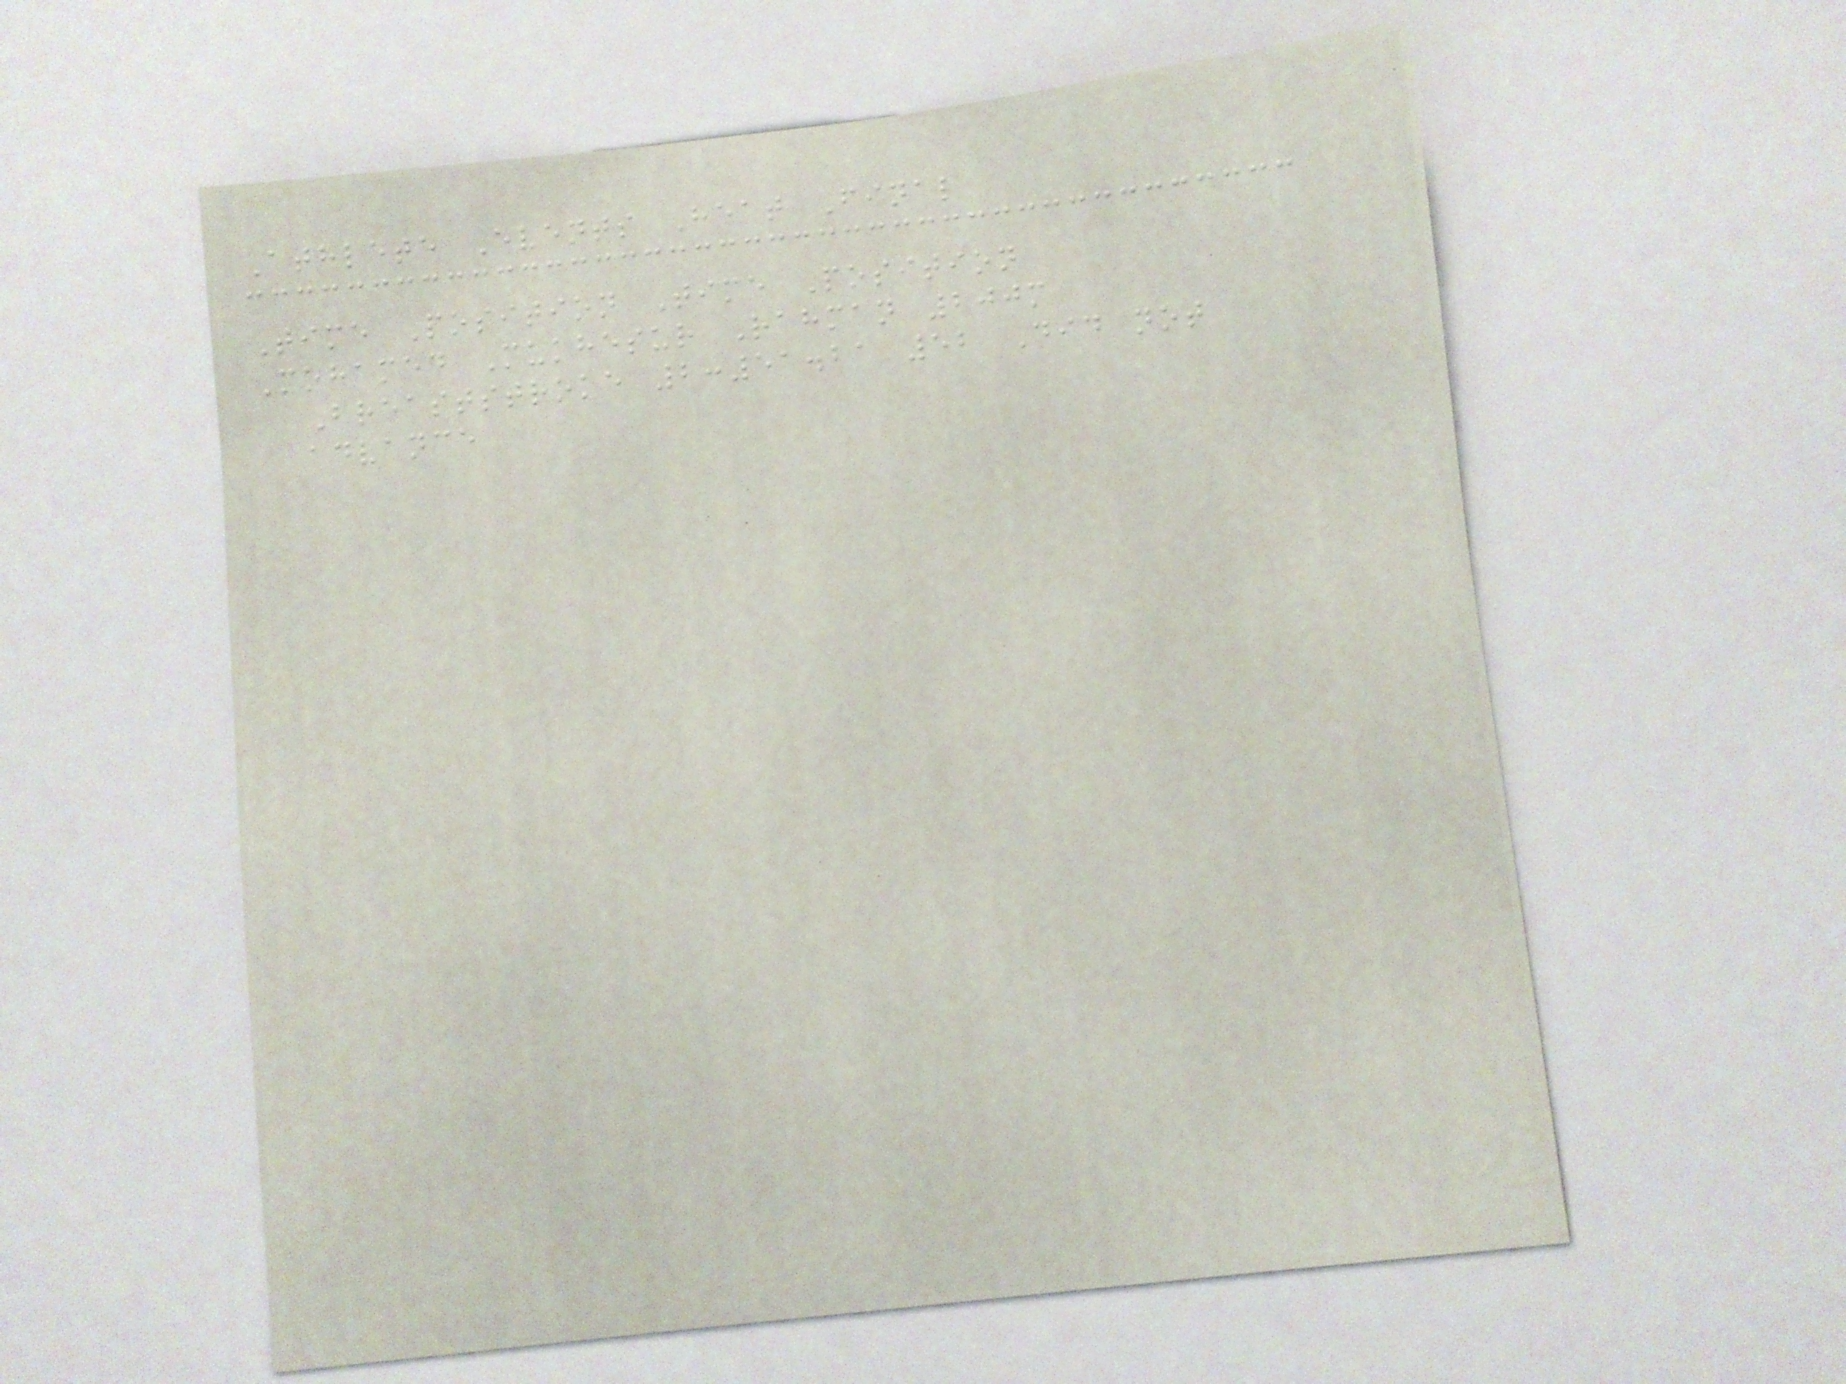Athlete Events Heat Final
Time Position Time Position
Mohamed Mukhesur Rahman 200m
Breaststroke 2:51.21 52 Did not
advance
